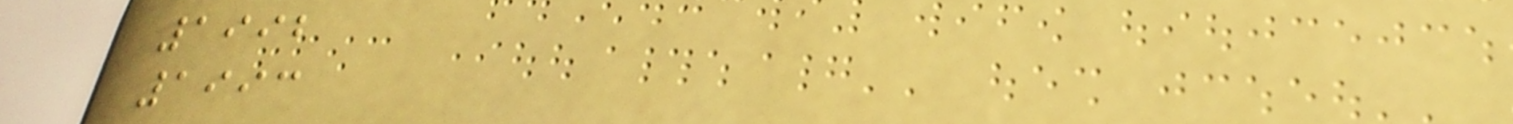1992
1993
